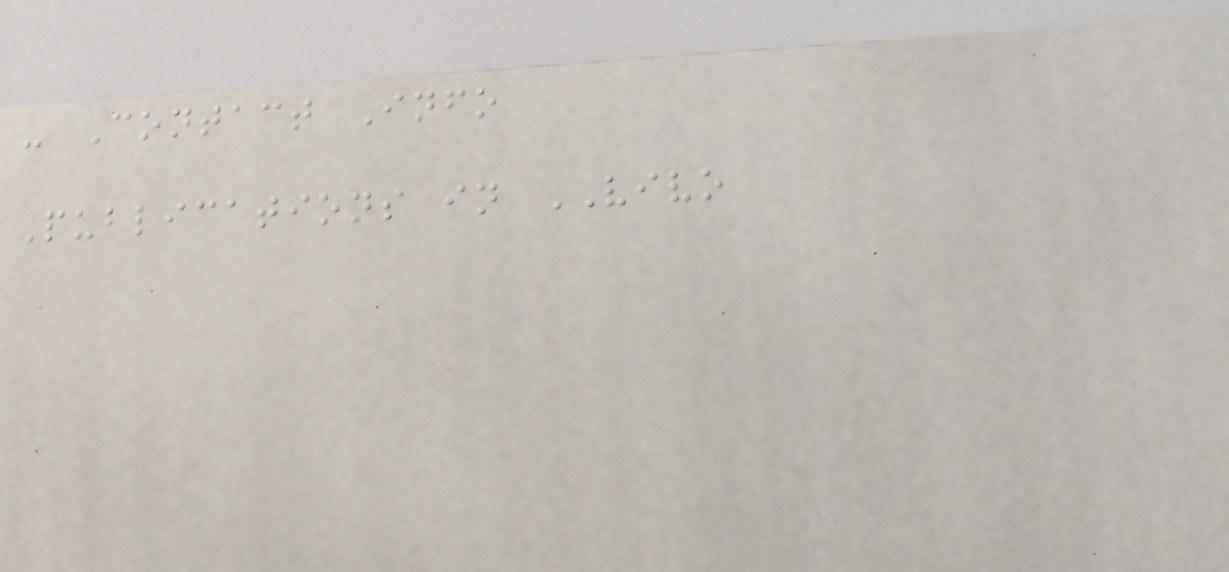- Contact Info
Publications in VIVO
